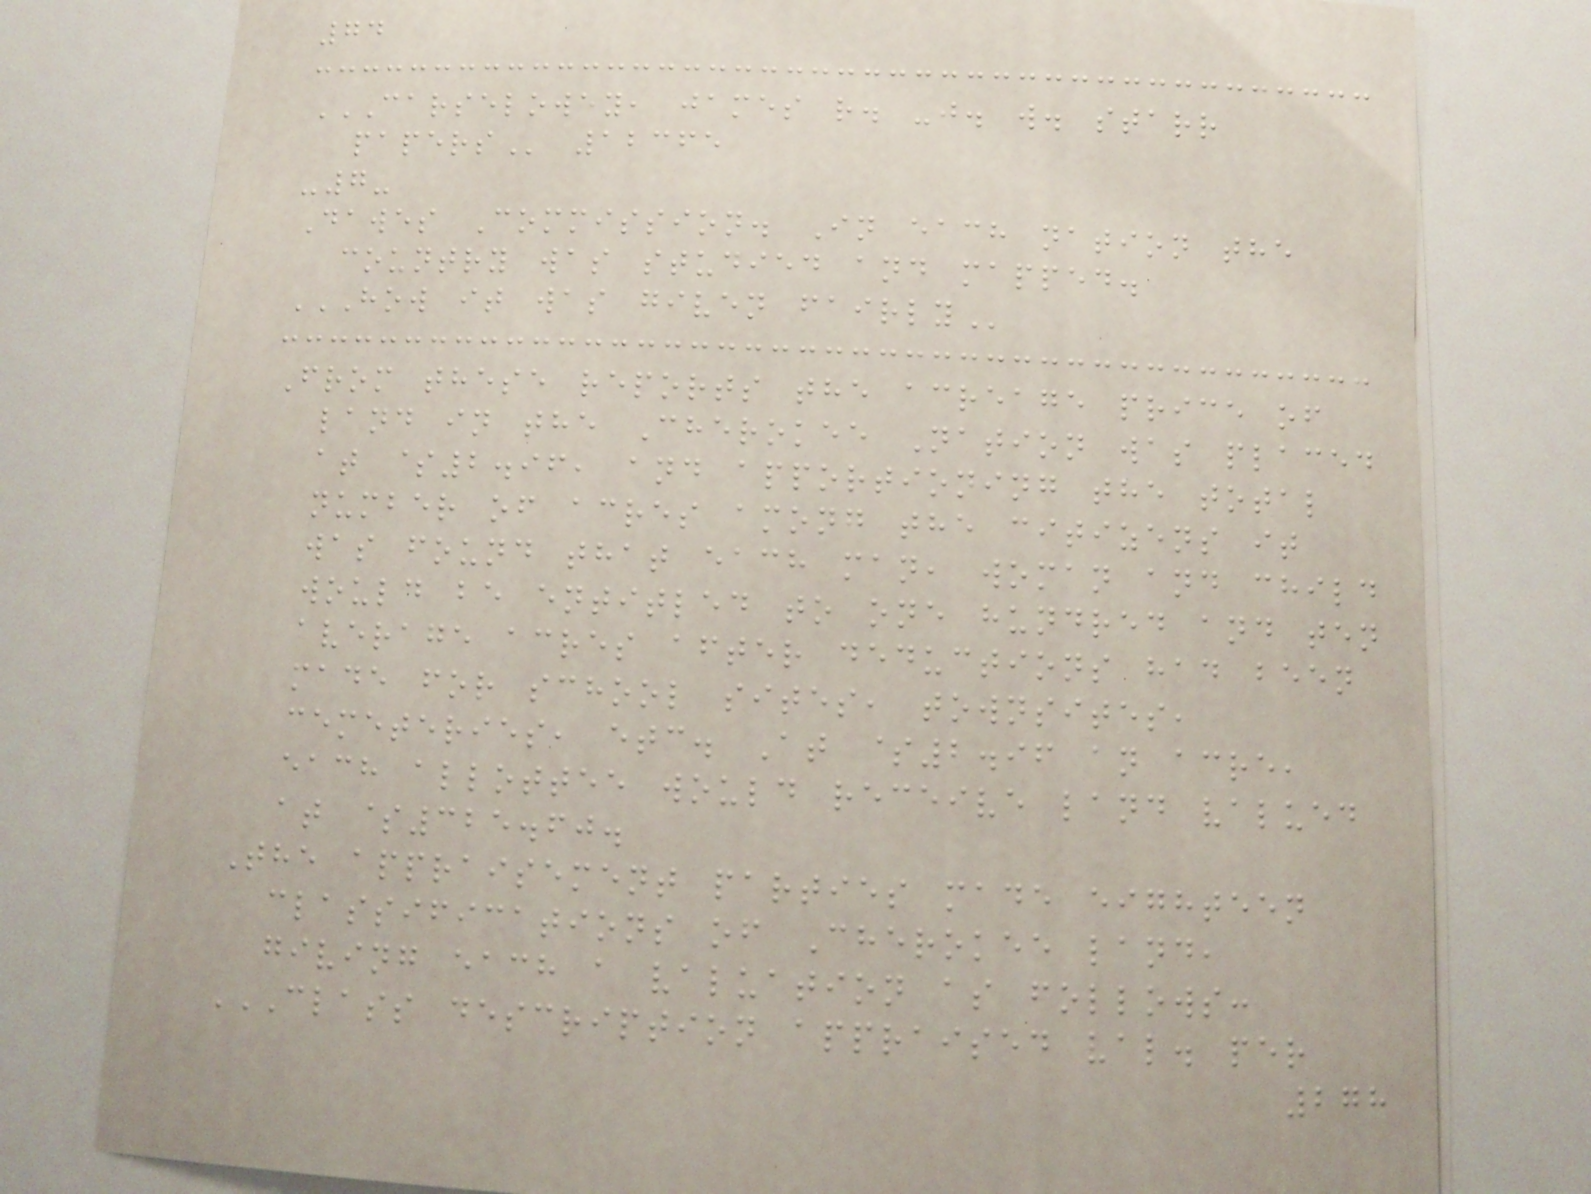74
CARSELOWEY, JAMES R. -J. W. STARR
PAPERS 12365
-7-
Dawes Commission. In each nation the
country was studied and mapped.
HOW IT WAS GIVEN FAIRLY
From these reports the acreage price of
land in the Cherokee Nation was placed
at $2.96, and apportioning the total
number of acres among the citizens it
was found that each man, woman and child
would be entitled to one hundred and ten
average acres after deductions had been
made for school sites, townsites,
cemeteries, etc. At $2.96 an acre,
each allottee would receive land valued
at $325.60.
The appraisement parties made eighteen
classifications of Cherokee land,
giving each a valuation as follows:
CLASS DESCRIPTION APPRAISED VAL. PER
278
